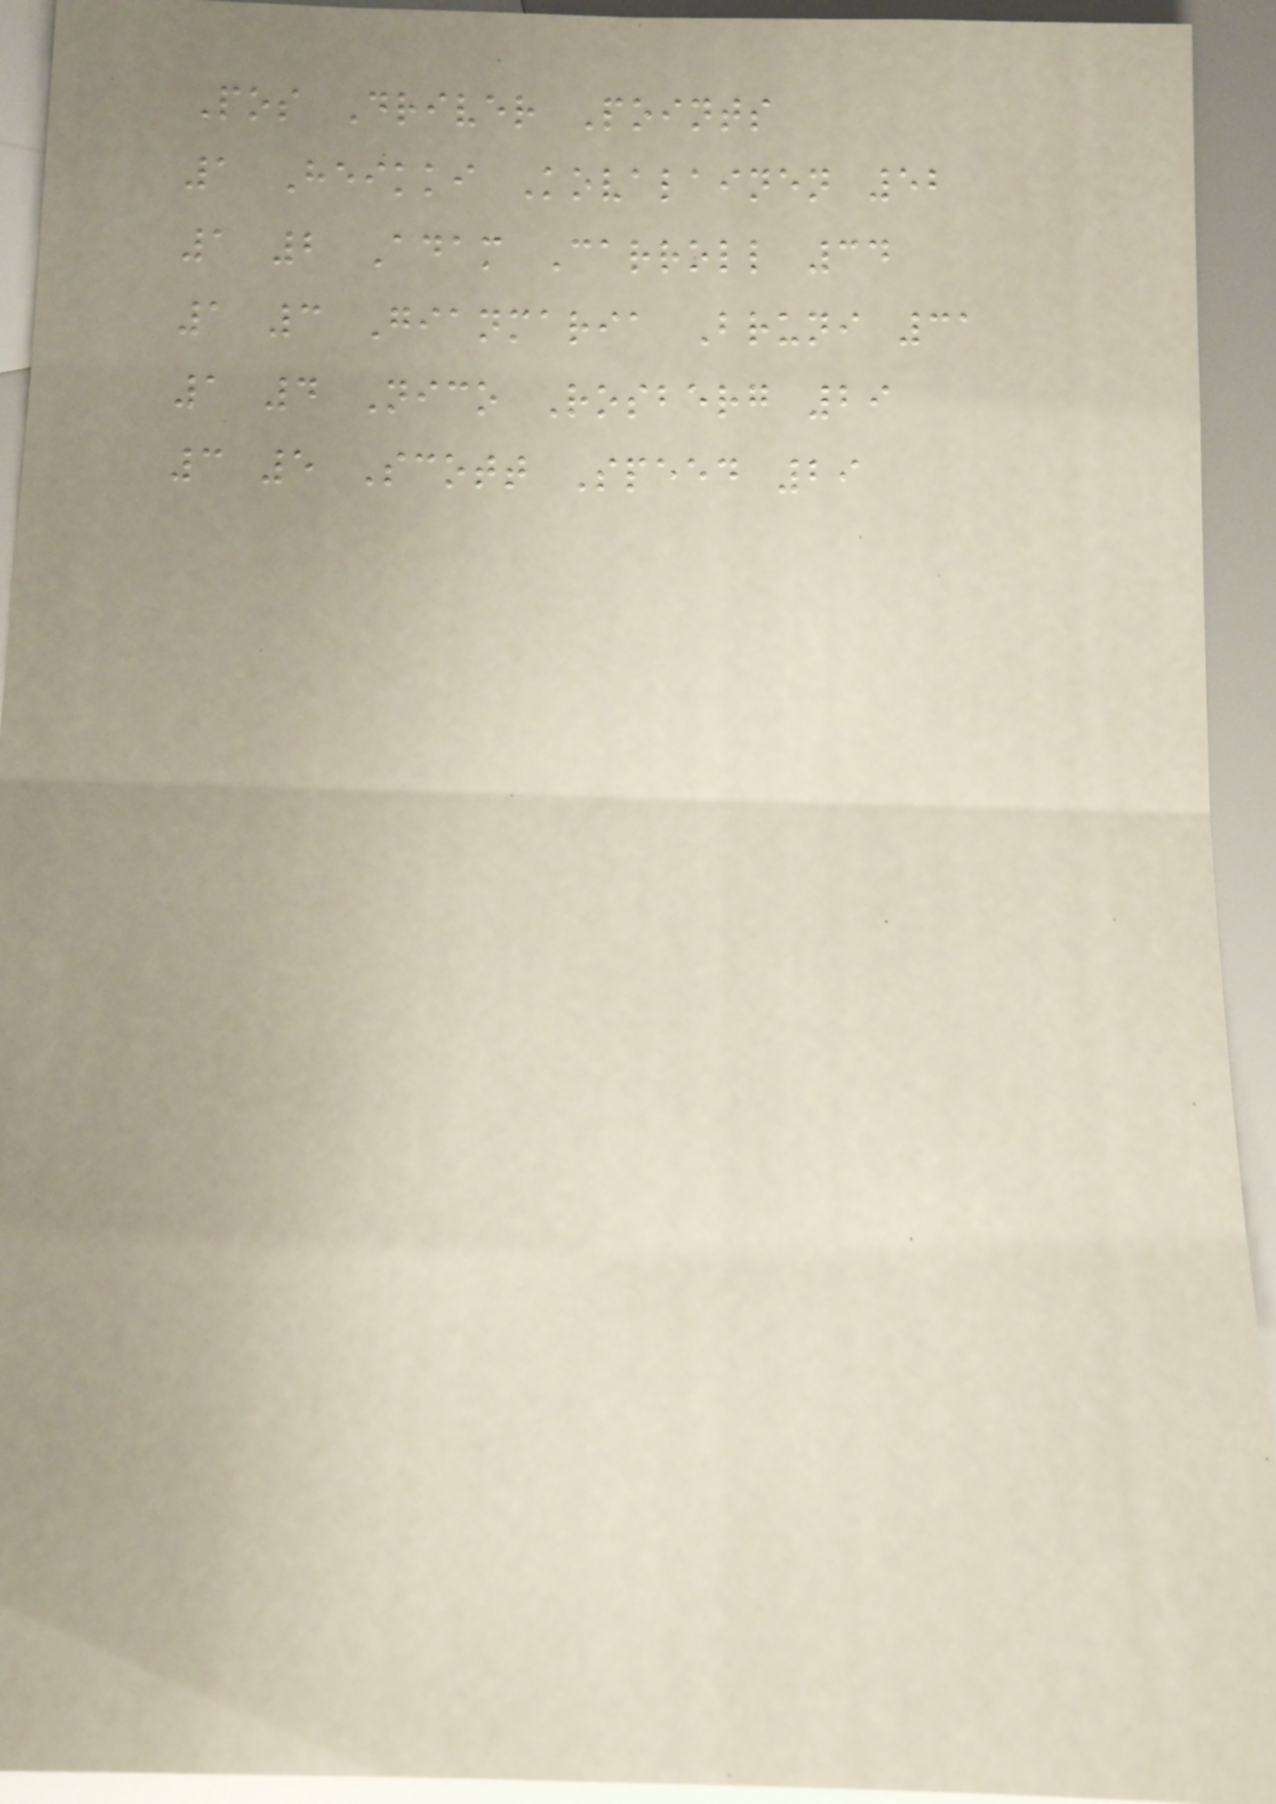Pos Driver Points
1 Heikki Kovalainen 52
1 2 Adam Carroll 34
1 3 Gianmaria Bruni 31
1 4 Nico Rosberg 29
3 5 Scott Speed 29
